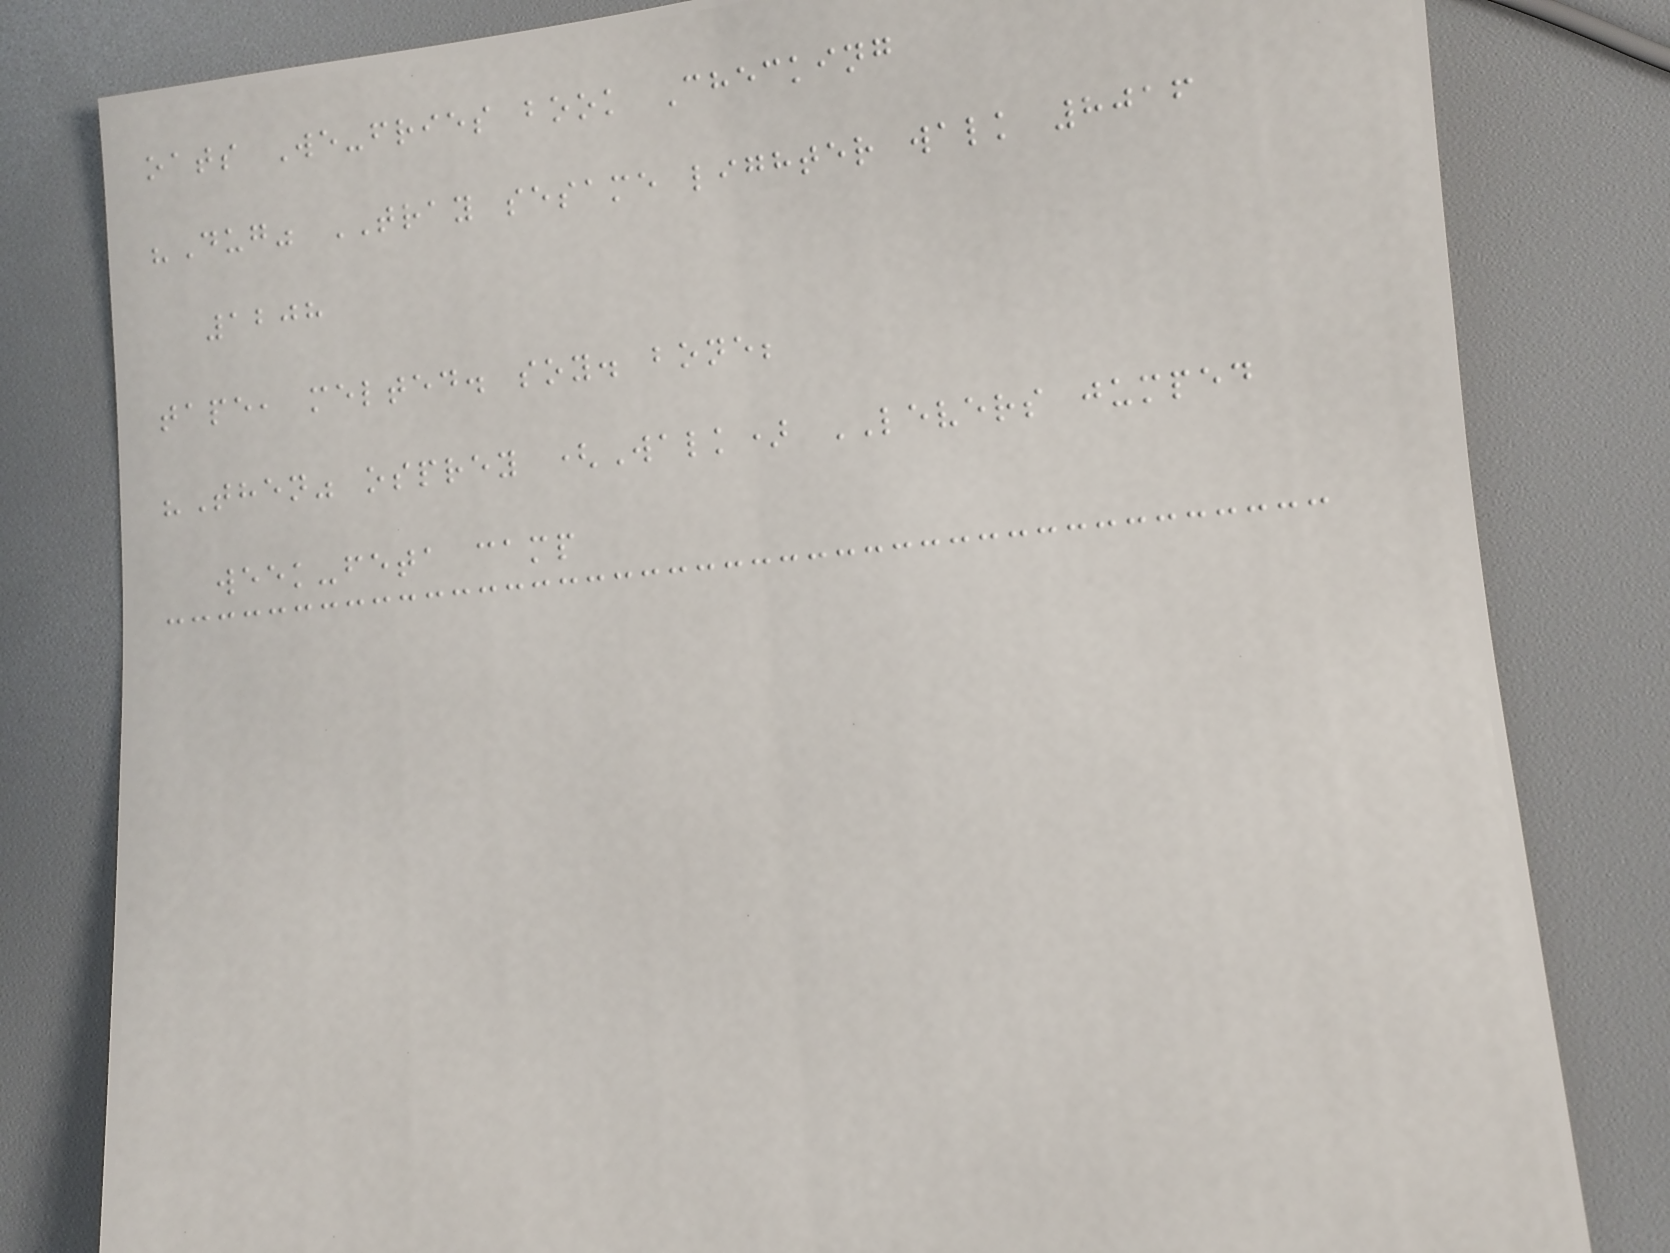oats We-fries book Checking
"Dug" TRAY sesame lighter walk 8016
1208
tape, melted. soy. bone;
"Then" osprey (Walk) LEVERS jumped
week-feta camp
